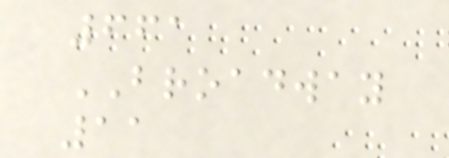661
BROADWAY
11
